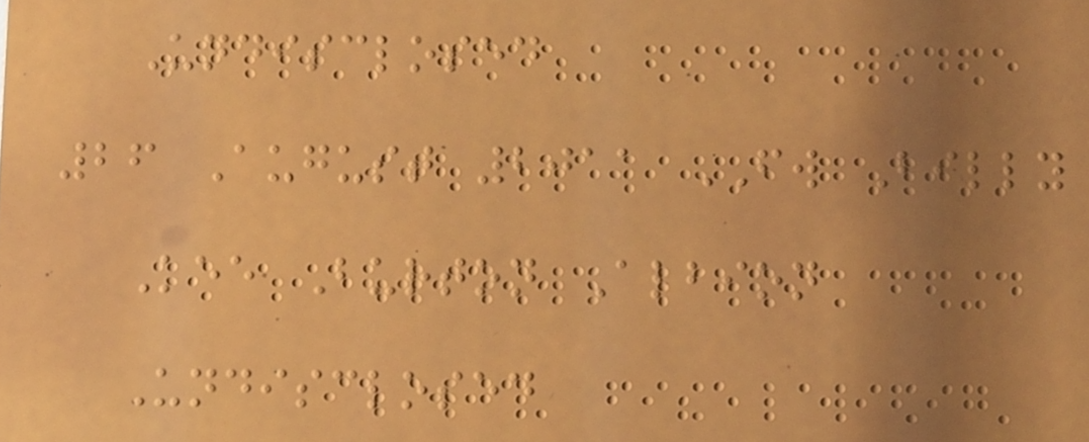Undisclosed
26 August 2011 FW Billy
Kee Burton Albion
Undisclosed
